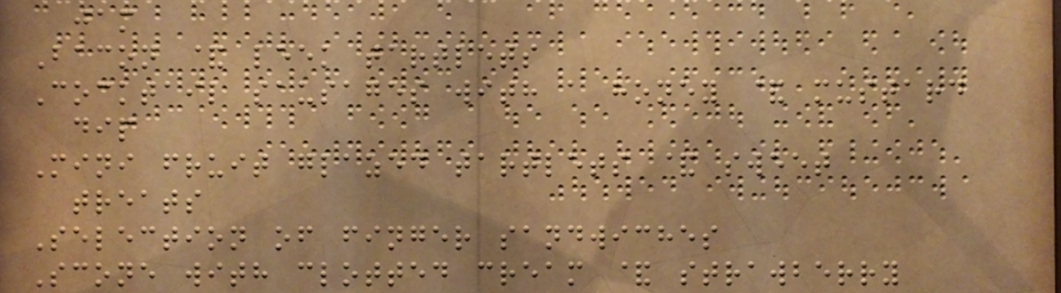jam
Bacon & leek tartlets
Cocktail sausages with a honey & mustard
dip
Mini fruit glazed tartlets & sweet
treats
Selection of finger sandwiches
Scone with clotted cream & strawberry
